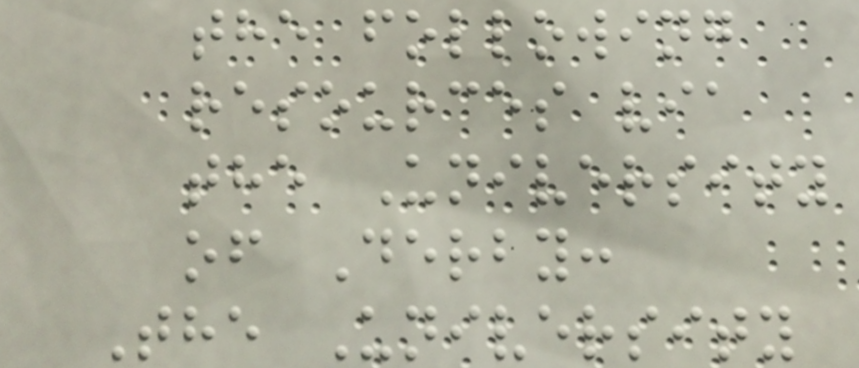the following
resources via
the University
of Derby:
The University
